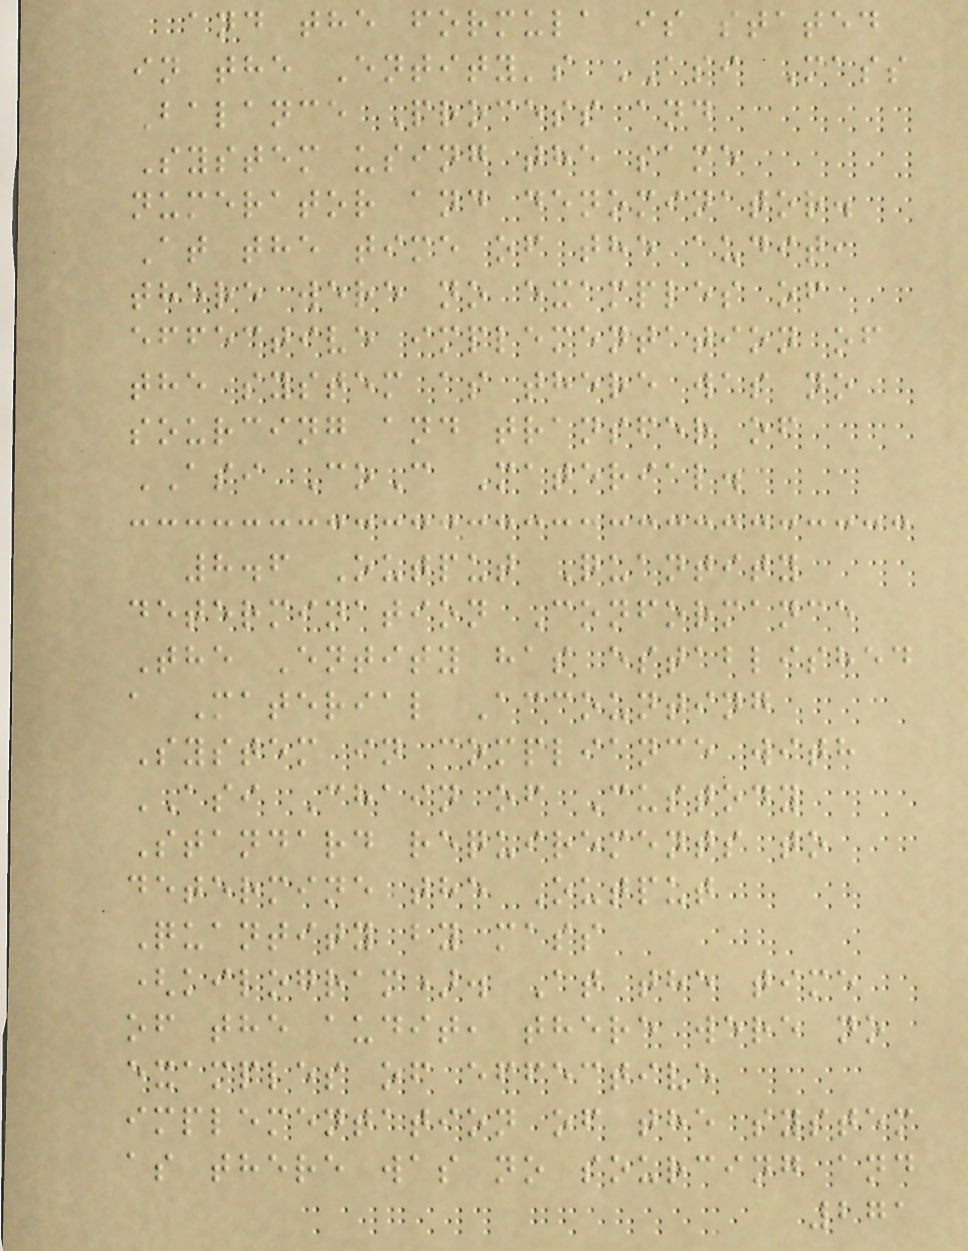and the formula is stated
in the Entity's ASI Mass
Balance Process and
System using the same
numerator and denominator.
At the time of the audit,
there were no examples of
effective implementation of
the system as there was no
sourcing and transfer of
ASI CoC Material.
8.6 Output Quantity
determination Conformance
The Entity has established
a Material Accounting
System in compliance with
ASI Chain of Custody
Standard requirements to
determine the Output
Quantity by mass
(kilogram). At the time
of the audit, there were no
examples of effective
implementation of the system
as there was no sourcing and
271
